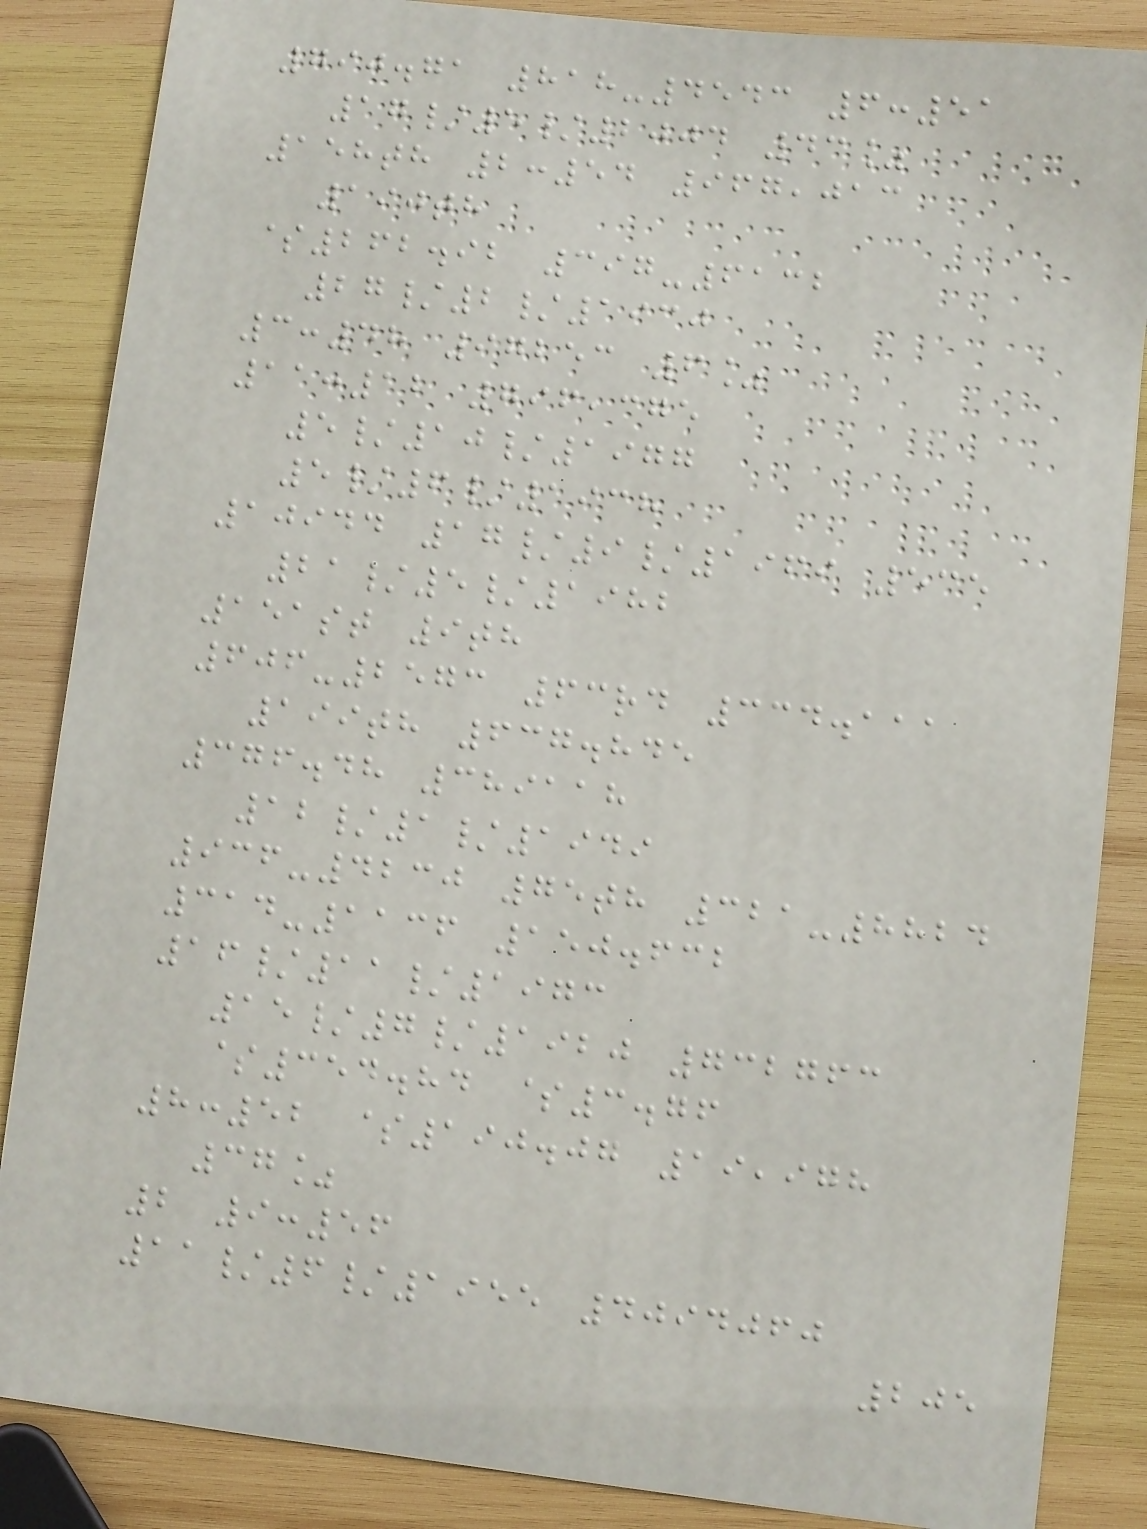790.71 818-4543 6:51
17/5/2004 43%
158th 2:54 967,013
190th
$262.92 397-6132
27/2/1930
3:48 97253 6%
11:12 796,375
5/10/1977
5/6/1938
10944 17/9/1969 535
21/5/1982
151st 9th
606-2573 63rd 334.111
199th 637.845
376.48 389118
12/1/1949
936-4230 75th 321-8824
314-1136 150.632
16/11/1973
15/7/1920 732763
$354.84 $3.76
8:52 $190.07 19,978
37%
2 9:56
11/6/1955 4094060
205
